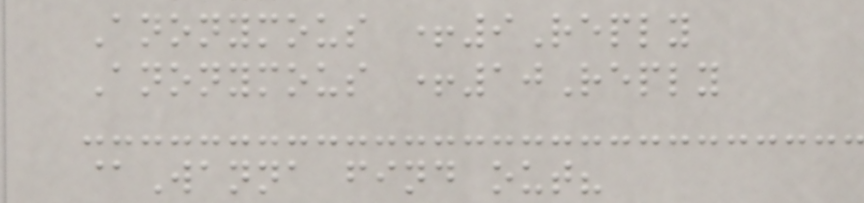Anonymous +9Reply
Anonymous +10Reply
@Wanna find out?
